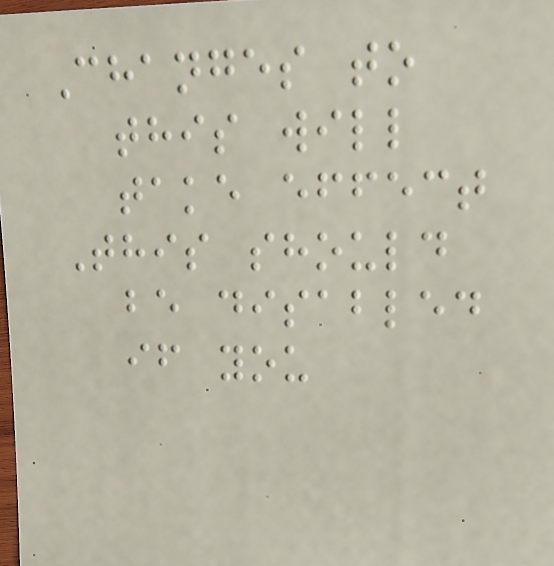Changes to
this will
take effect
This should
be disabled
if you
